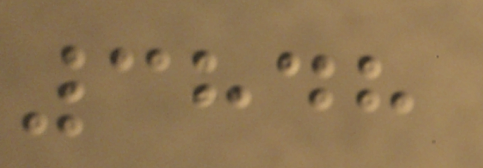3848
